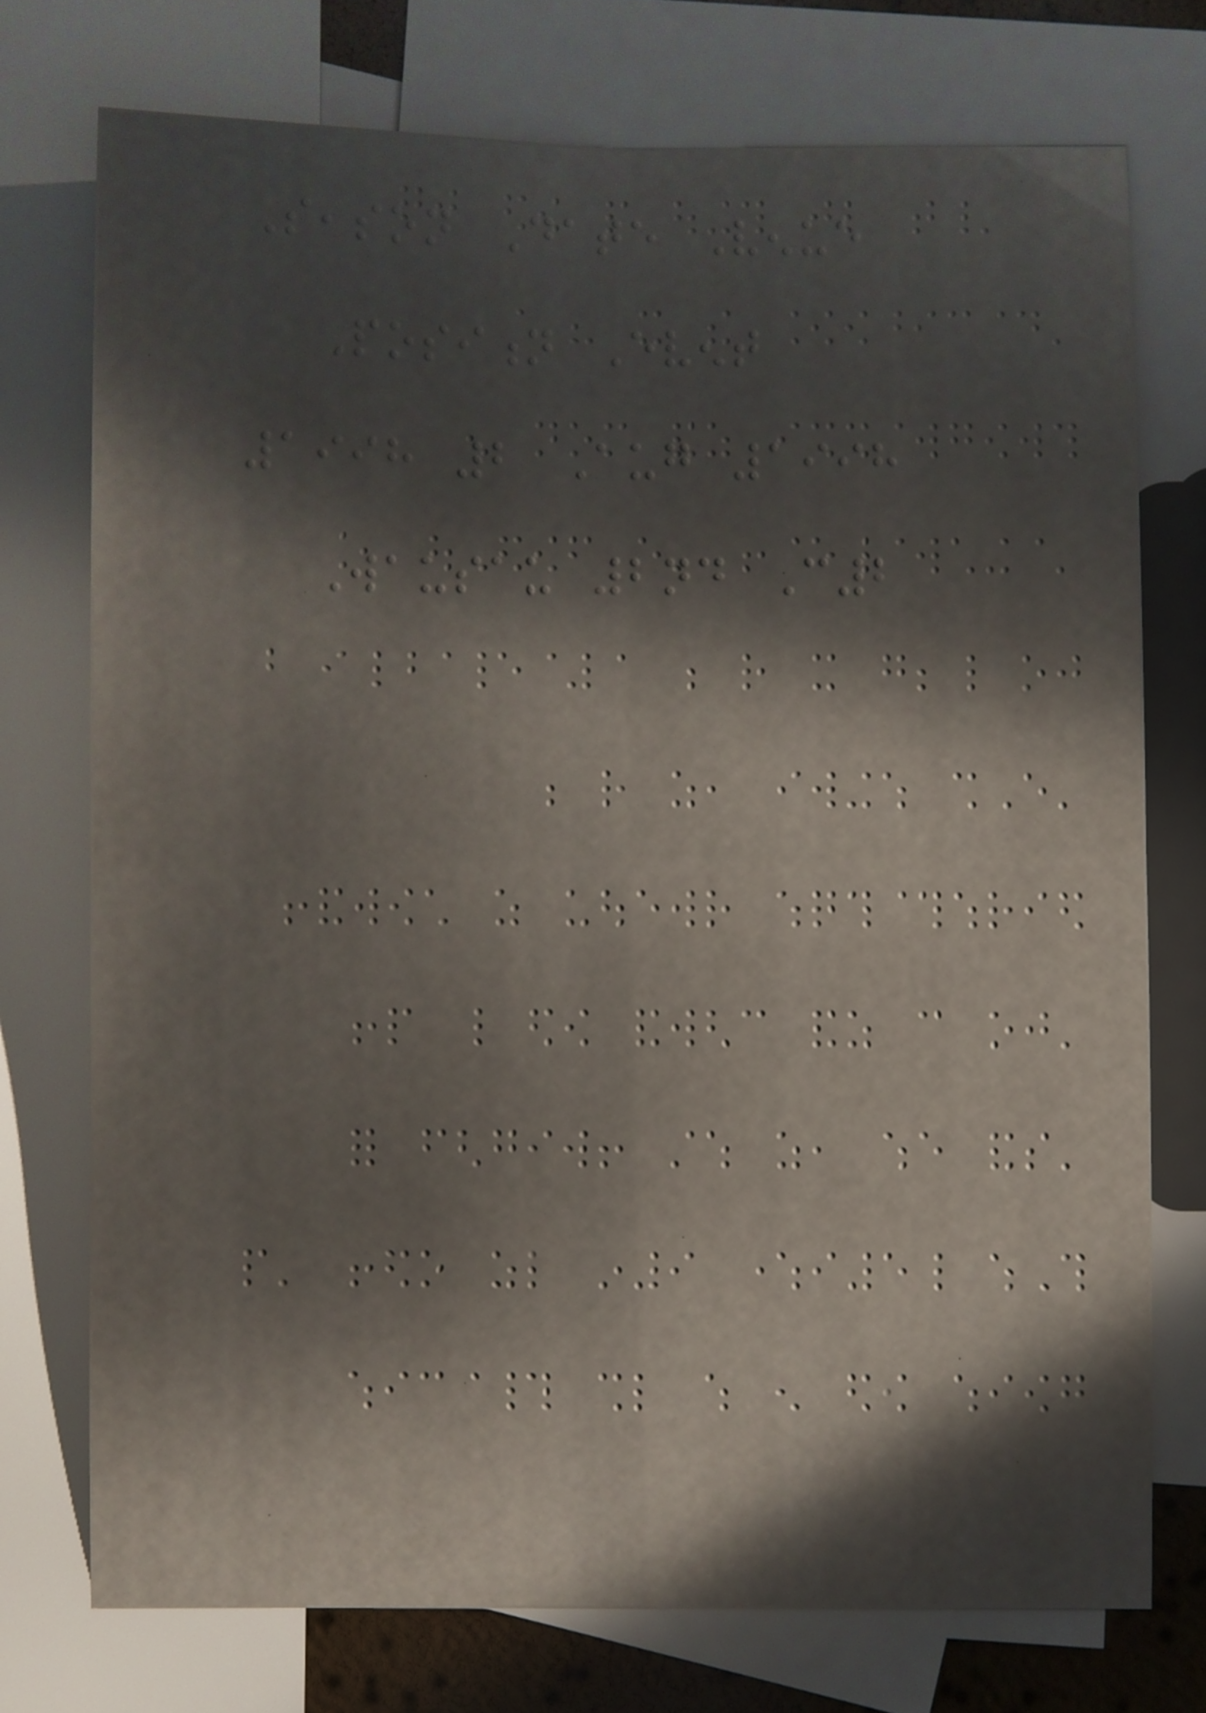Season Date Venue
Position Event
1998 2 Aug 1998
Wausau 2nd C2
